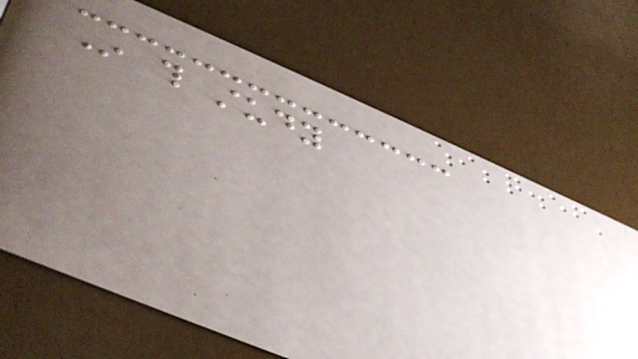In this study
